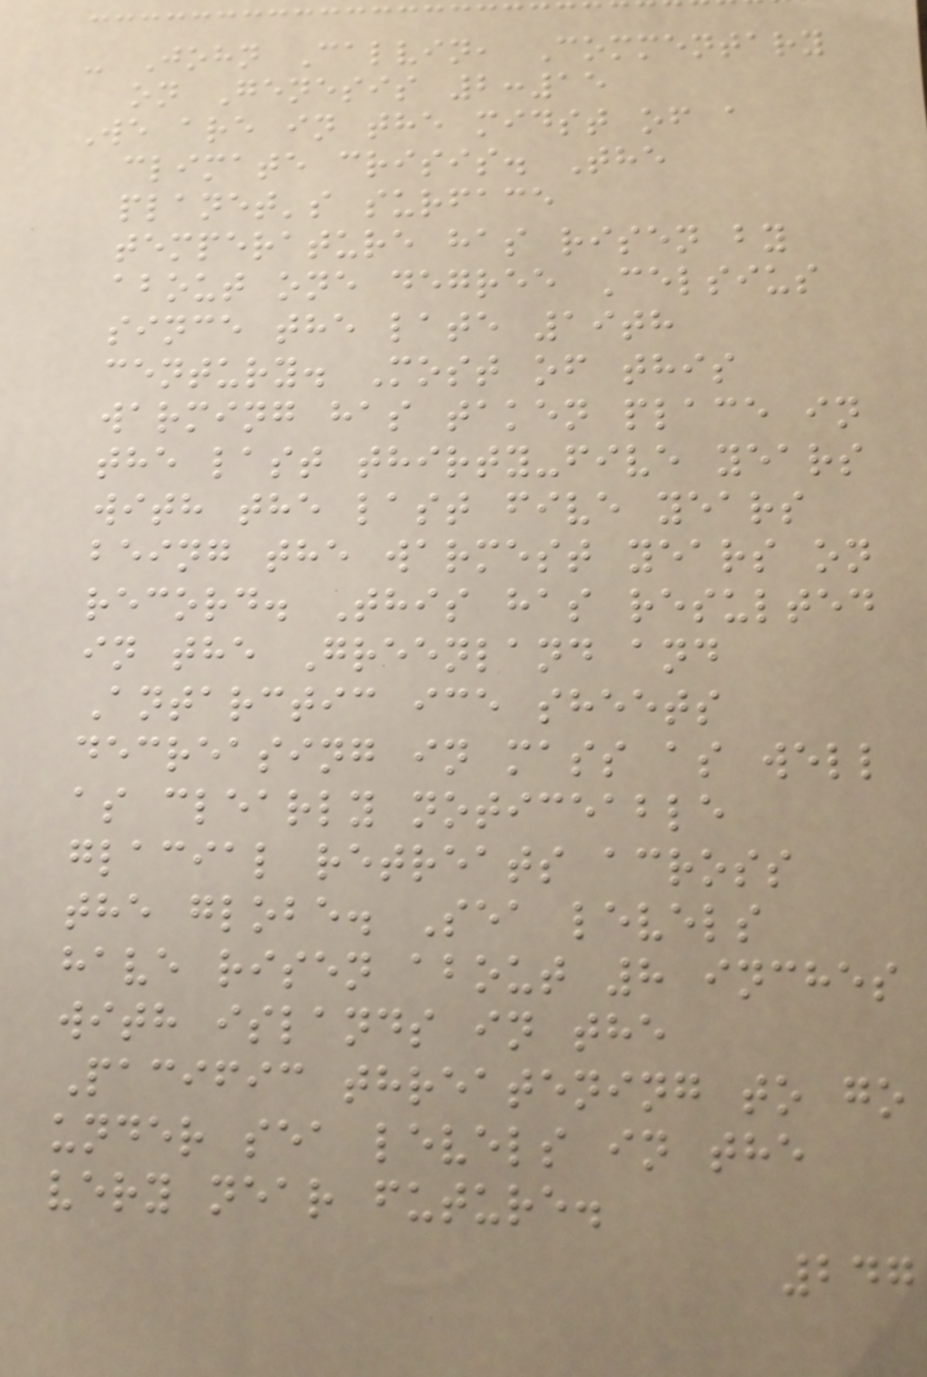- John Calvin, Commentary
on Genesis 2:15
We are in the midst of a
climate crisis. The
planet's surface
temperature has risen by
about one degree Celsius
since the late 19th
century. Most of this
warming has taken place in
the last thirty-five years
with the last five years
being the warmest years on
record. This has resulted
in the Greenland and
Antarctic ice sheets
decreasing in mass as well
as clearly noticeable
glacial retreats across
the globe. Sea levels
have risen about 8 inches
with islands in the
Pacific threatening to go
under sea levels in the
very near future.
247
